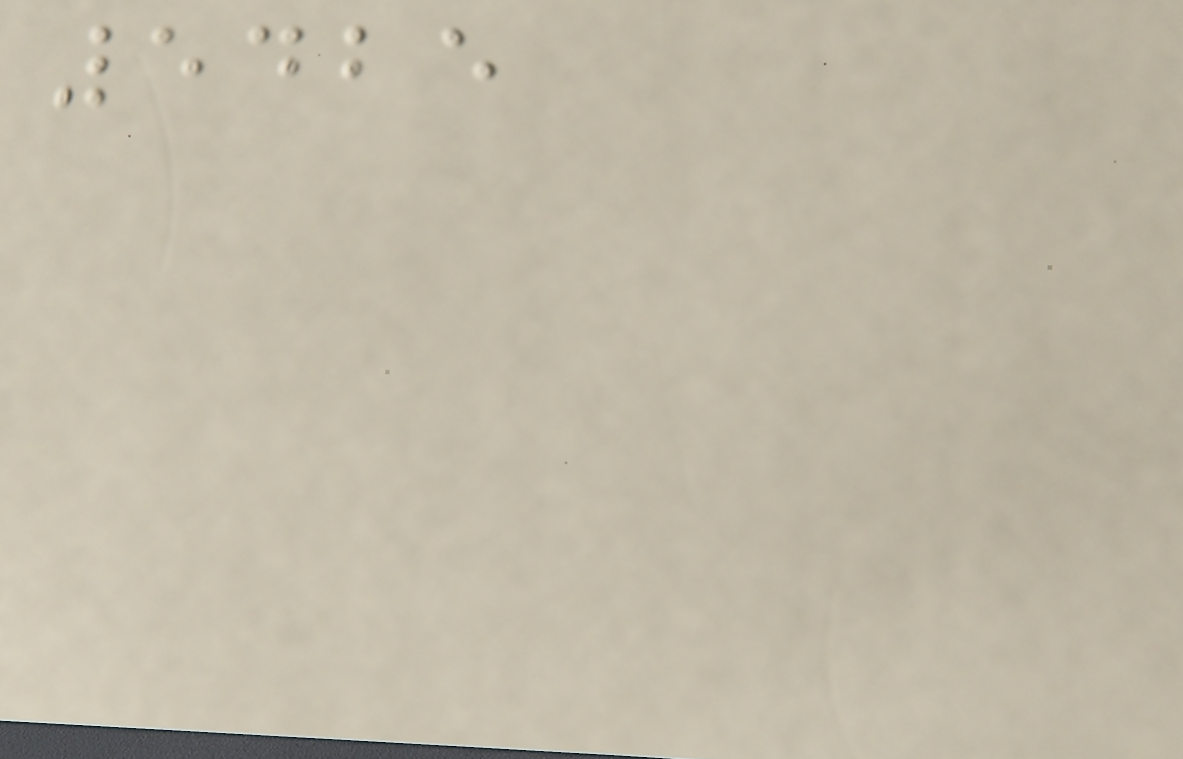5425
